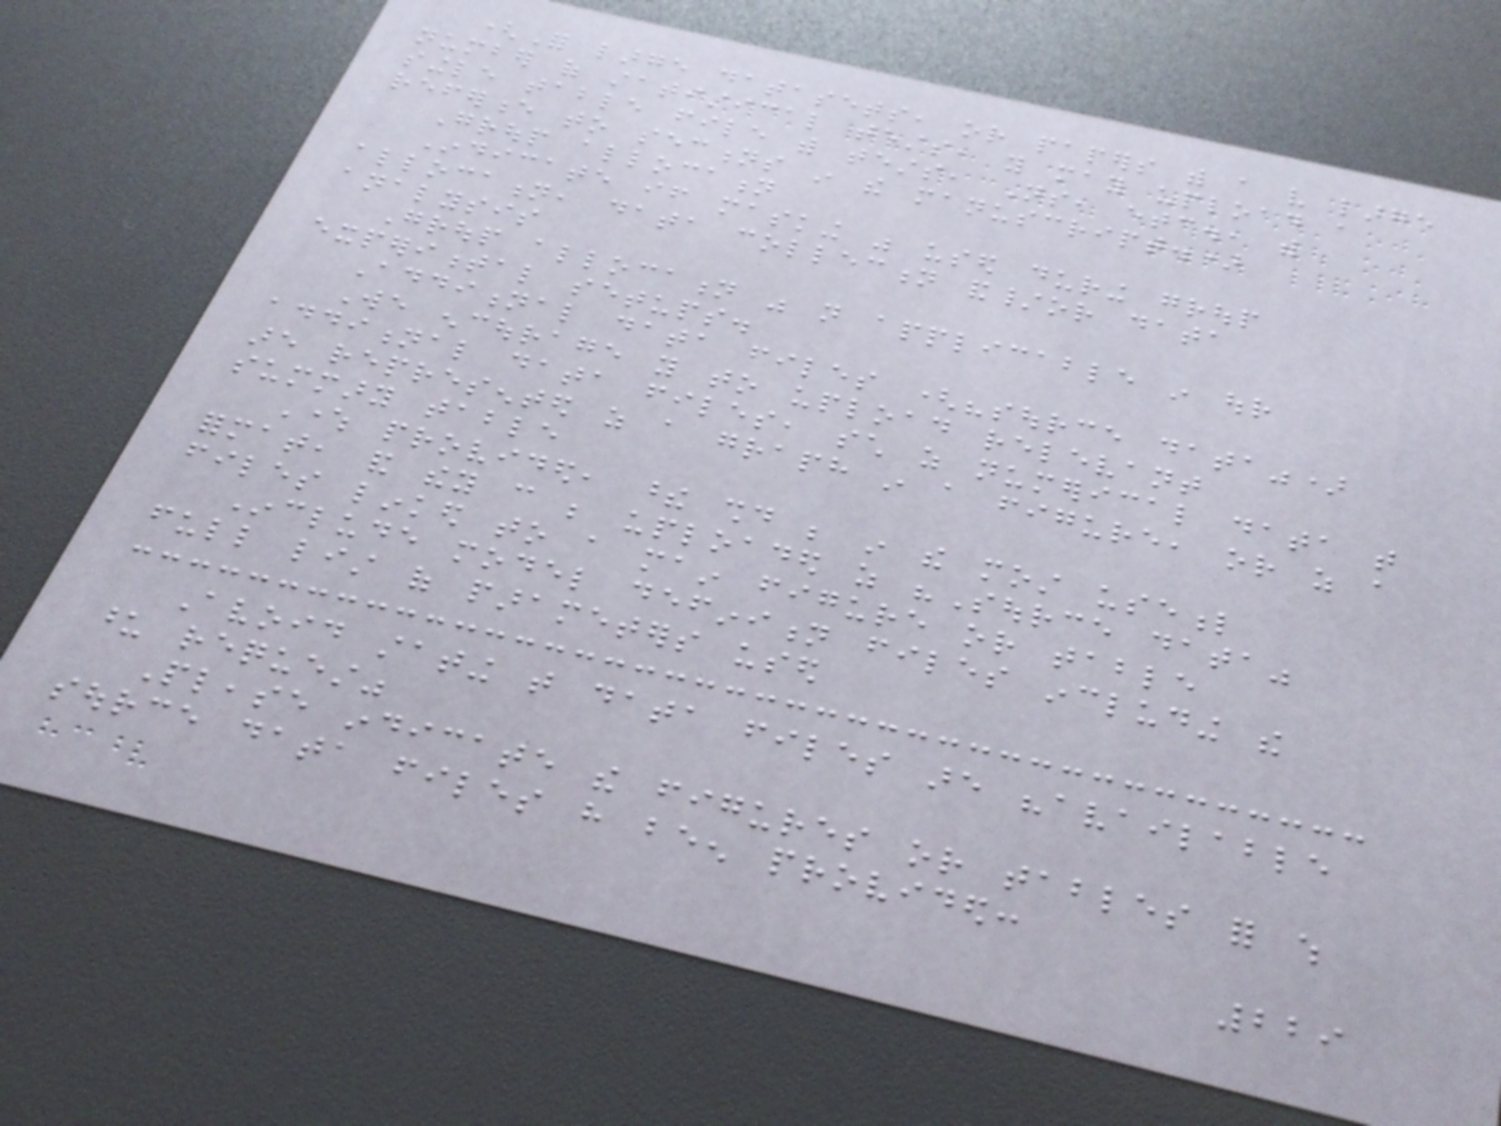(For large datasets, or papers with a very large
number of statistical tests, you may upload a
single table file with tests, Ns, etc., with
reference to sections in the manuscript.)
Group allocation
Indicate if masking was used during group
allocation, data collection and/or data
analysis
Group allocation was not applicable in our
experimental setups.
Additional data files ("source data")
We encourage you to upload relevant
additional data files, such as numerical data that
are represented as a graph in a figure, or as a
summary table
Where provided, these should be in the most useful
format, and they can be uploaded as "Source data"
files linked to a main figure or table
Include model definition files including the
full list of parameters used
Avoid stating that data files are "available
upon request"
Please indicate the figures or tables for which
source data files have been provided:
229
